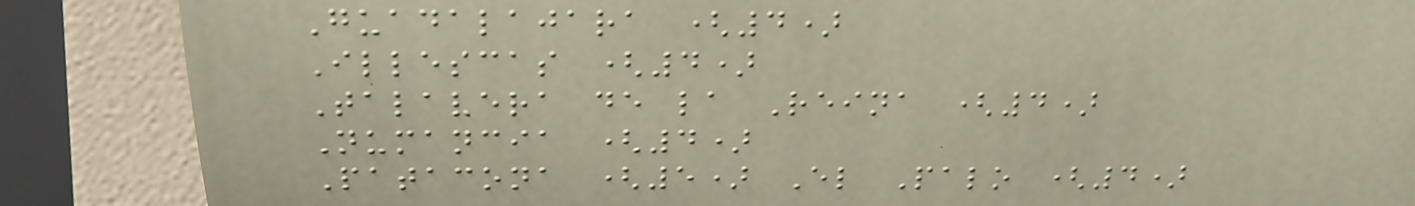Guadalajara (4)
Illescas (4)
Talavera de la Reina (4)
Numancia (4)
Patacona (5) El Palo (4)
